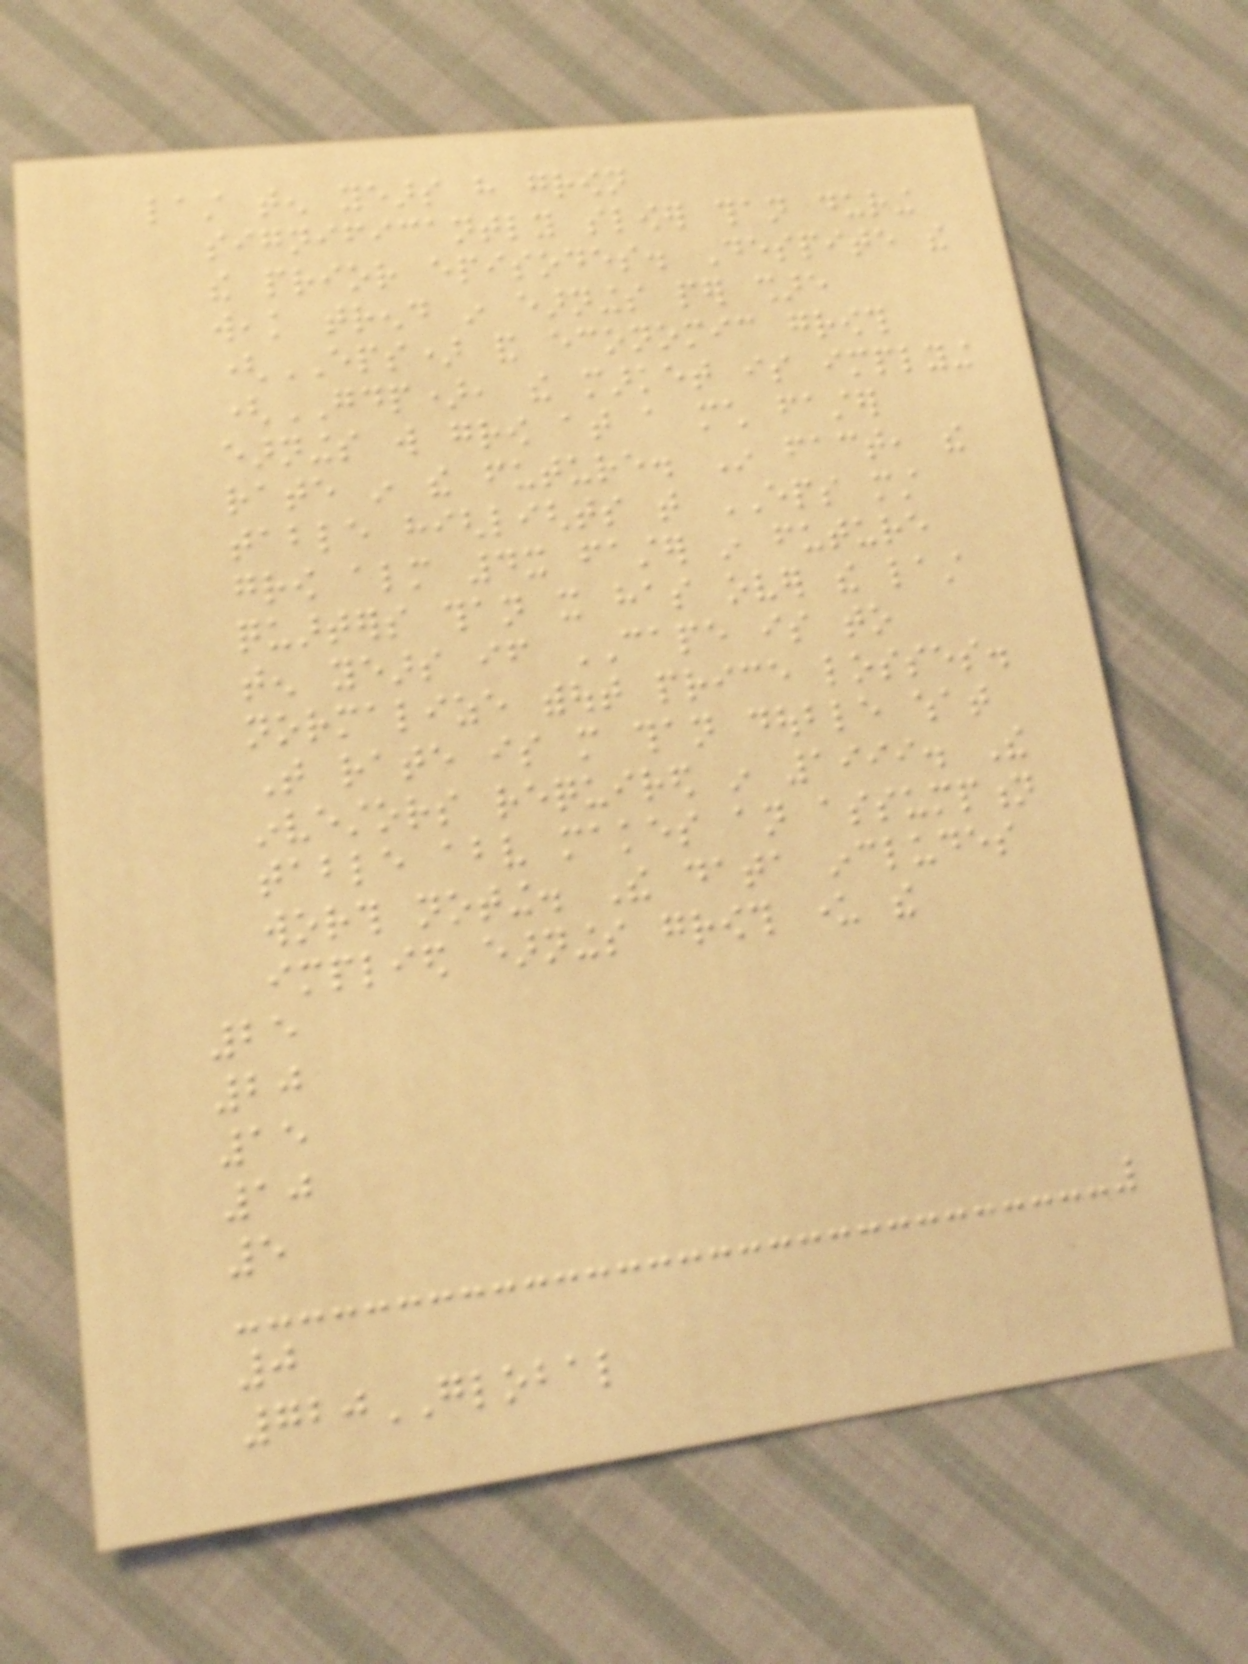last ten years have grown
significantly slower than during
the prior episodes. Despite the
weak trend in earnings per share
(EPS) and economic growth
(GDP), the market is implying
earnings will grow at a much faster
rate in the future. In fact, the
table highlights that EPS must
grow almost 4x faster in future
quarters than it has over the last
ten years if CAPE is to
normalize without price losses.
That rate is more than double what
investors required in 1999. The
table above makes an assumption
worth noting. The data includes
implied earnings growth under the
25
20
15
10
5
0
720GLOBAL
